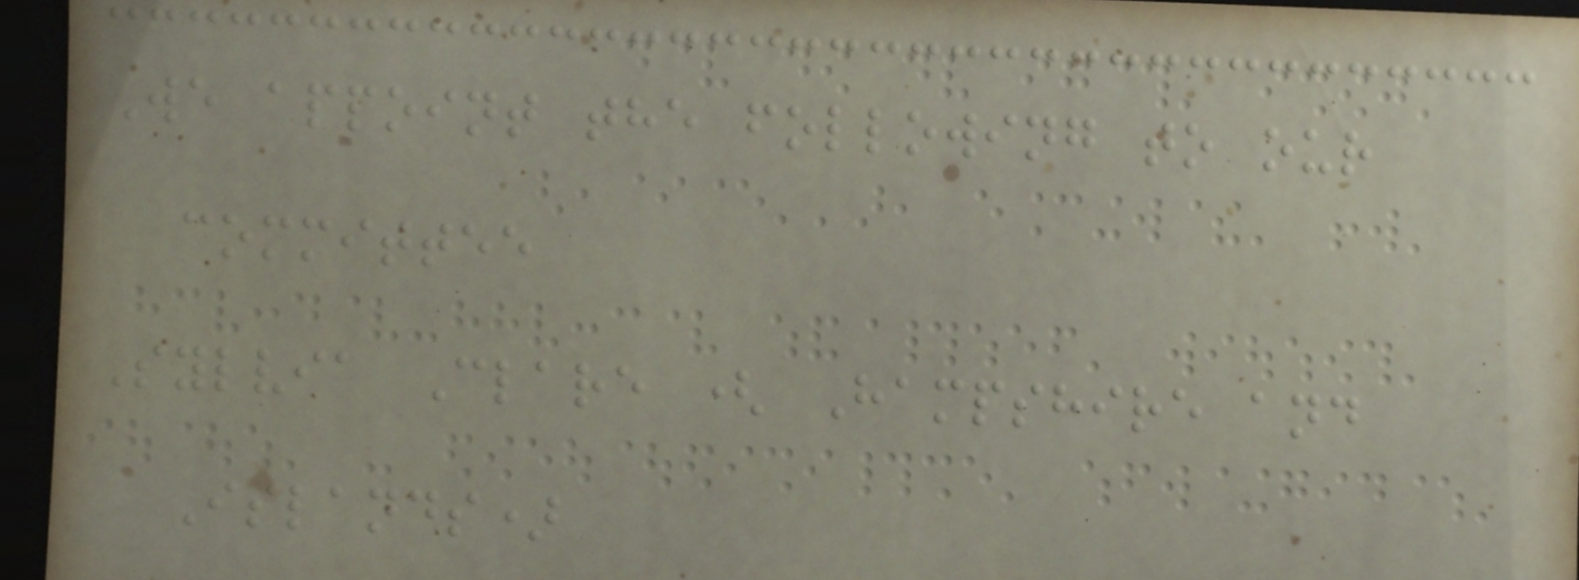We appoint the following to our
committee
Sylvia Clare ( Hampshire and
Islands)
